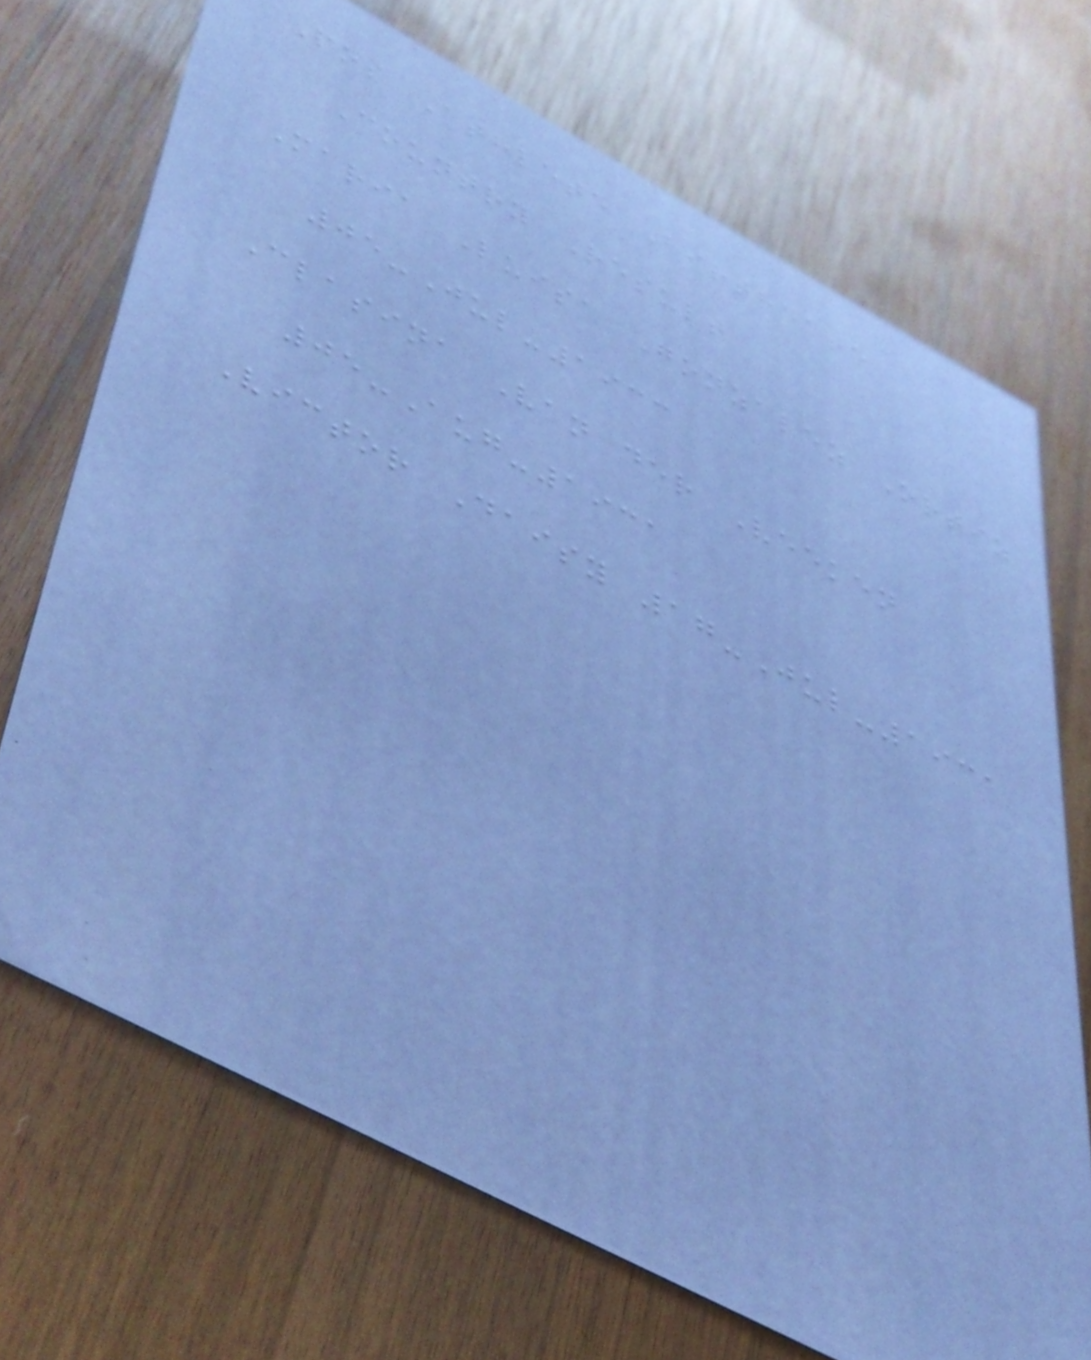Pos Athlete Birthdate
Country Result
Maria Luisa Gonzalez Ortiz
05-Jul-1933
Clasina Van der Veeken
05-Aug-1931
Victor Daisy 17-Jul-1931
